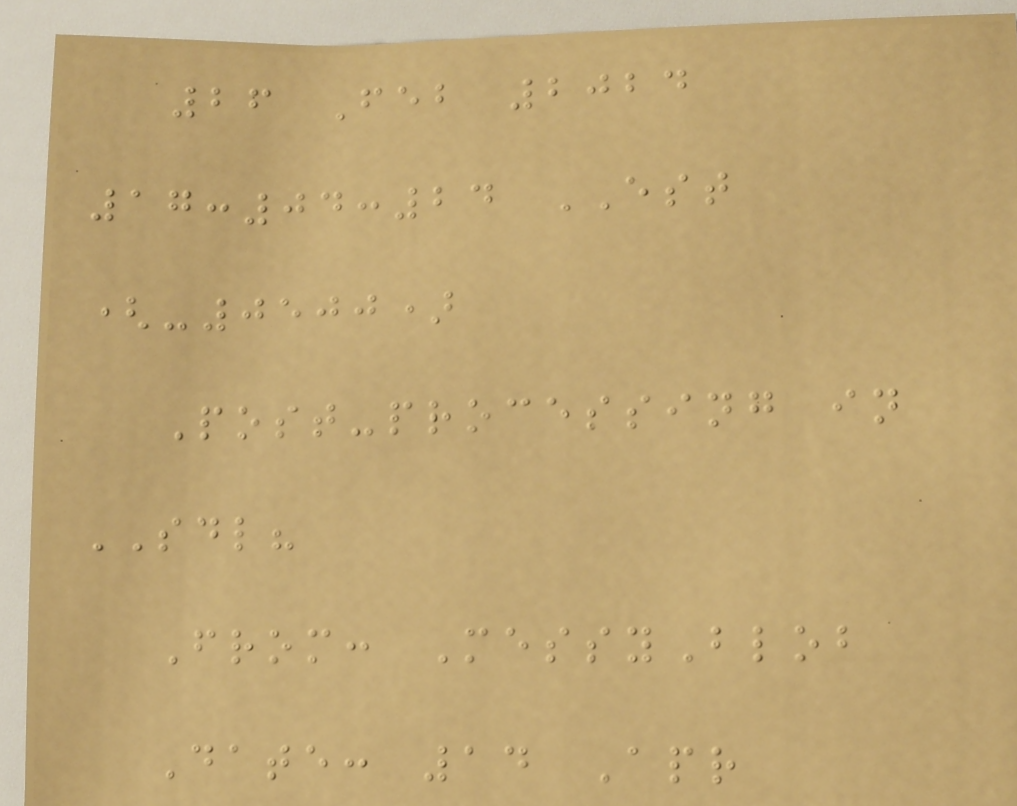26 Feb 2024
17:04:24 EST
(-0500)
Post-processing in
SDL?
From: MessyBlob
Date: 14 Apr
